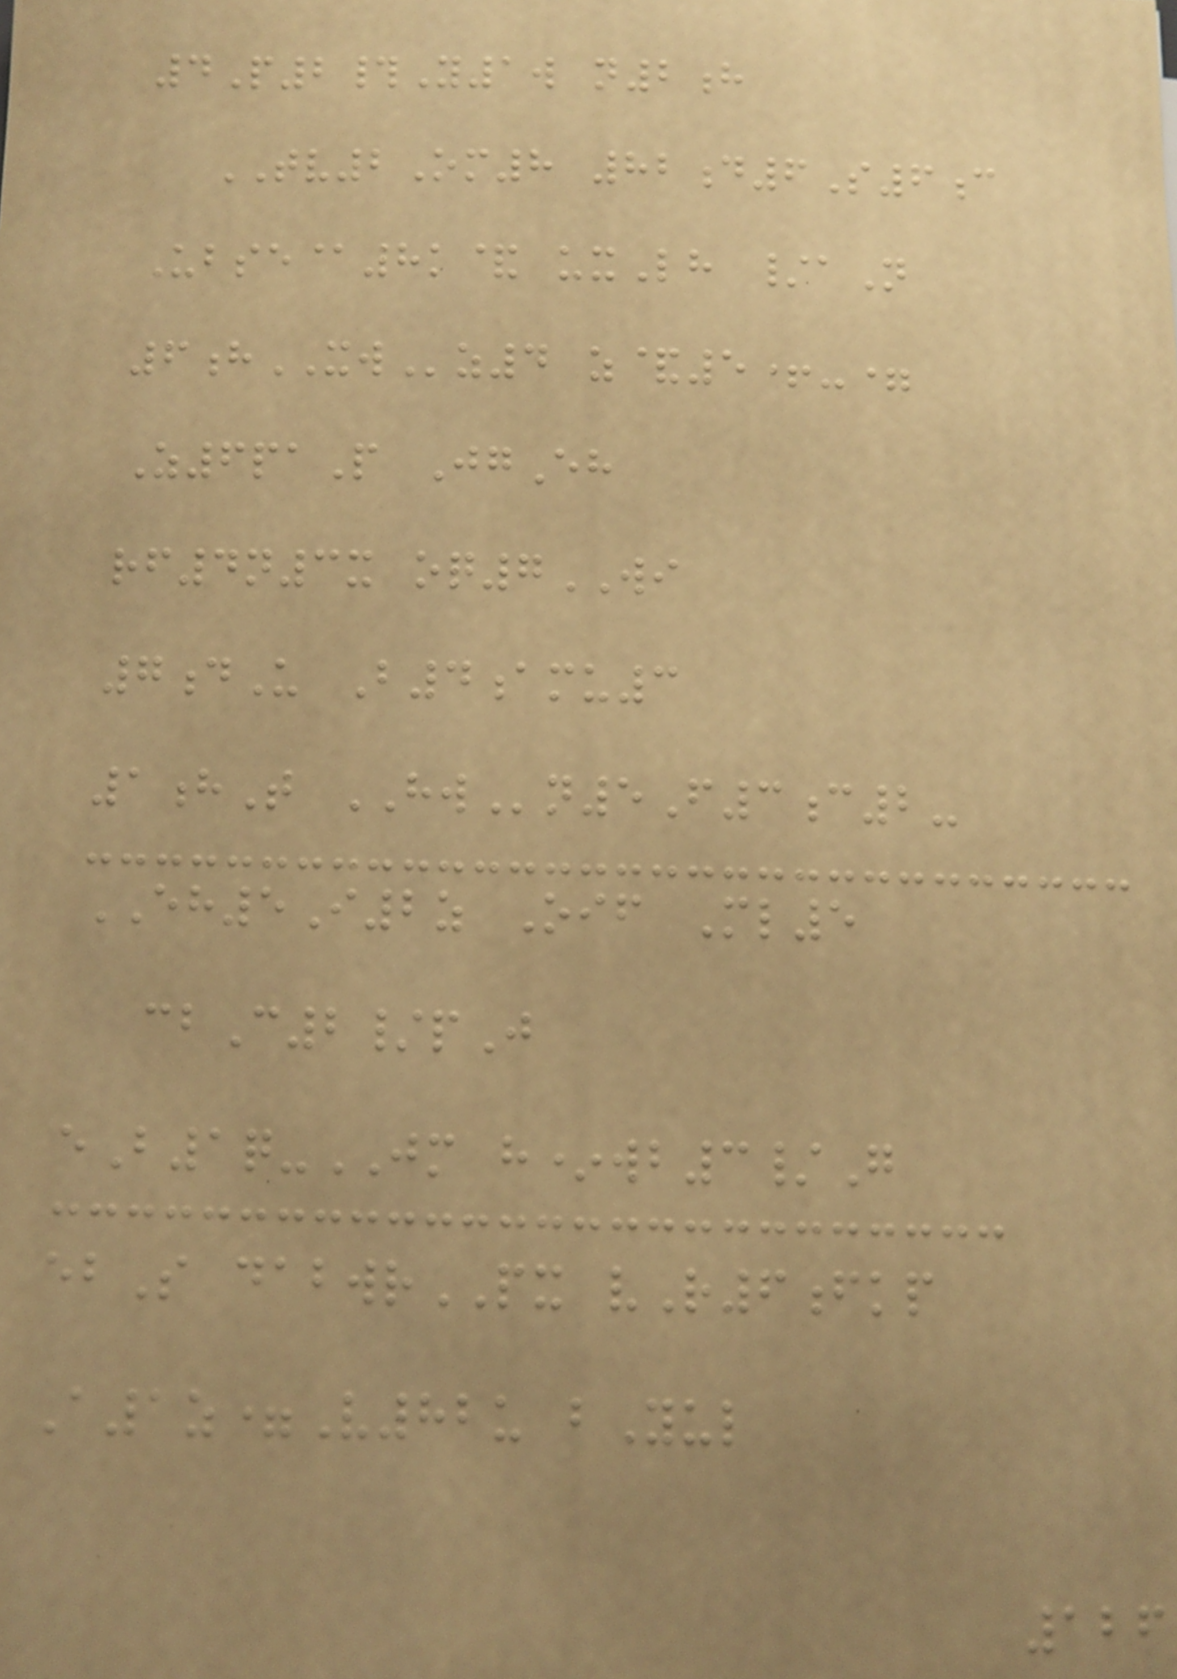4P2#Y1w n2h
TV2Om8 82d6S6c
Ubse@8k& uxLh /aN
6hXWz4 z&5+-=
Z6paP JgEh
rf4n3x oq7WI
7dU B4amu3
1hT HWn5F3c2-
EH5I2z Oif Ml5
cbC2/pJ
eB1q-JM h*wb3/G
ebS dabwrPX vR6fkp
A1z=V82u bYul
126
